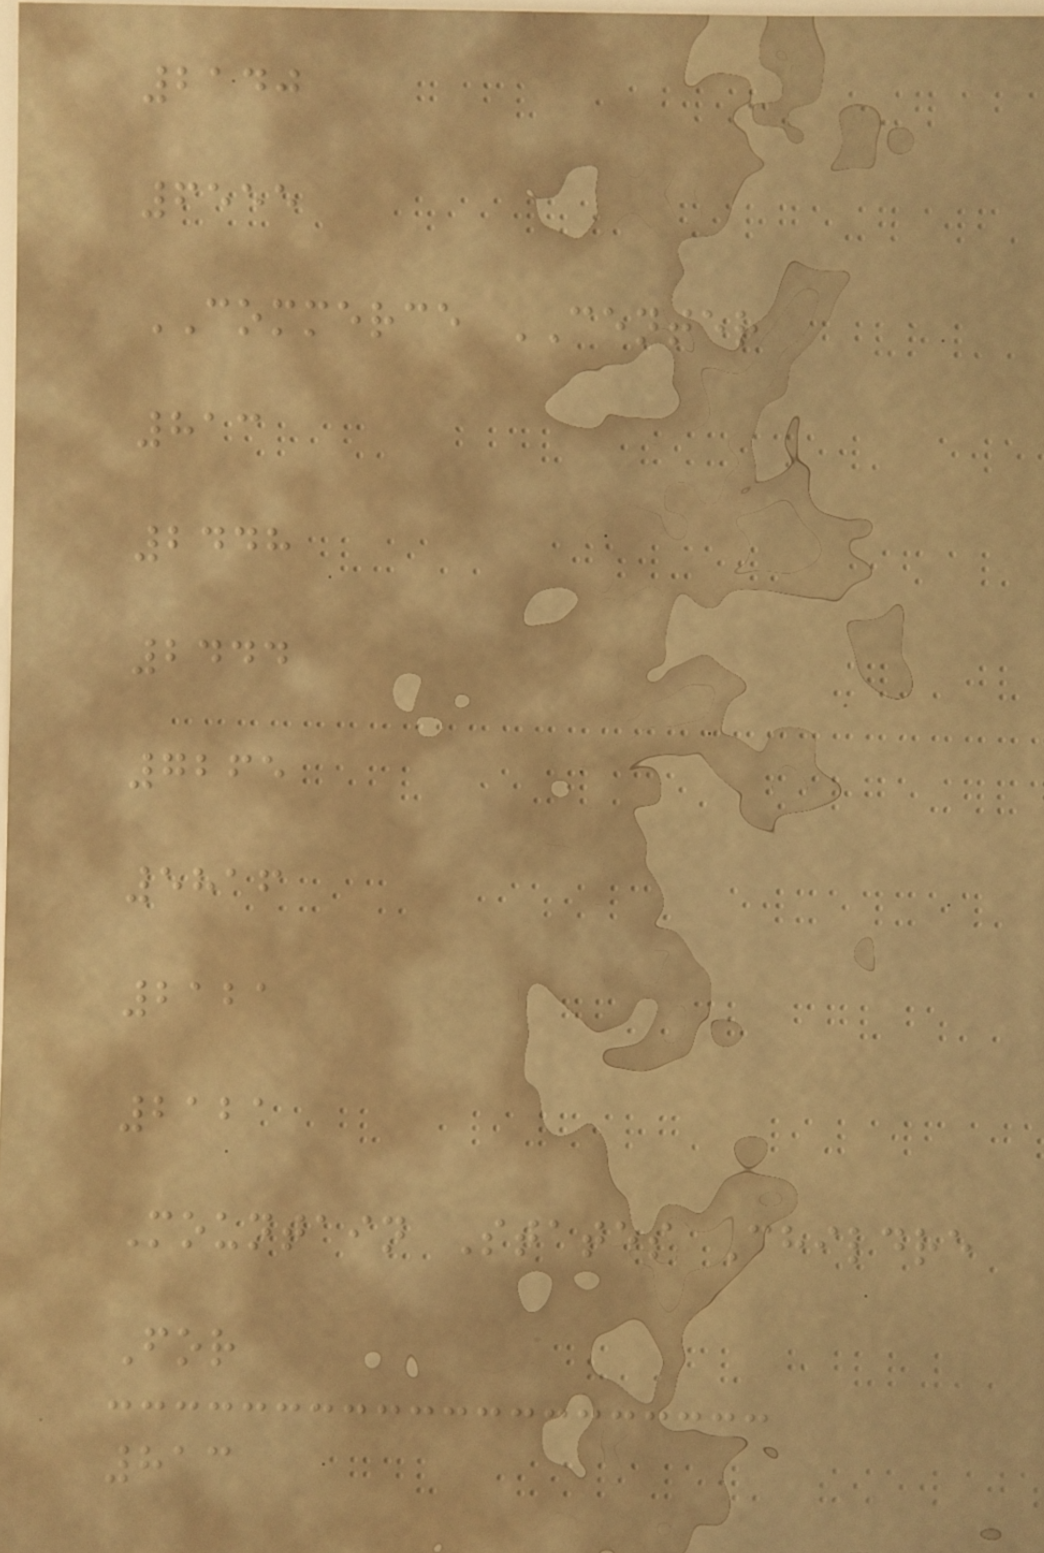2140
6555
COMMERCE CENTER
813
2448
2444
7265
5816
2121
2121
Mountain States Childre
For
813
